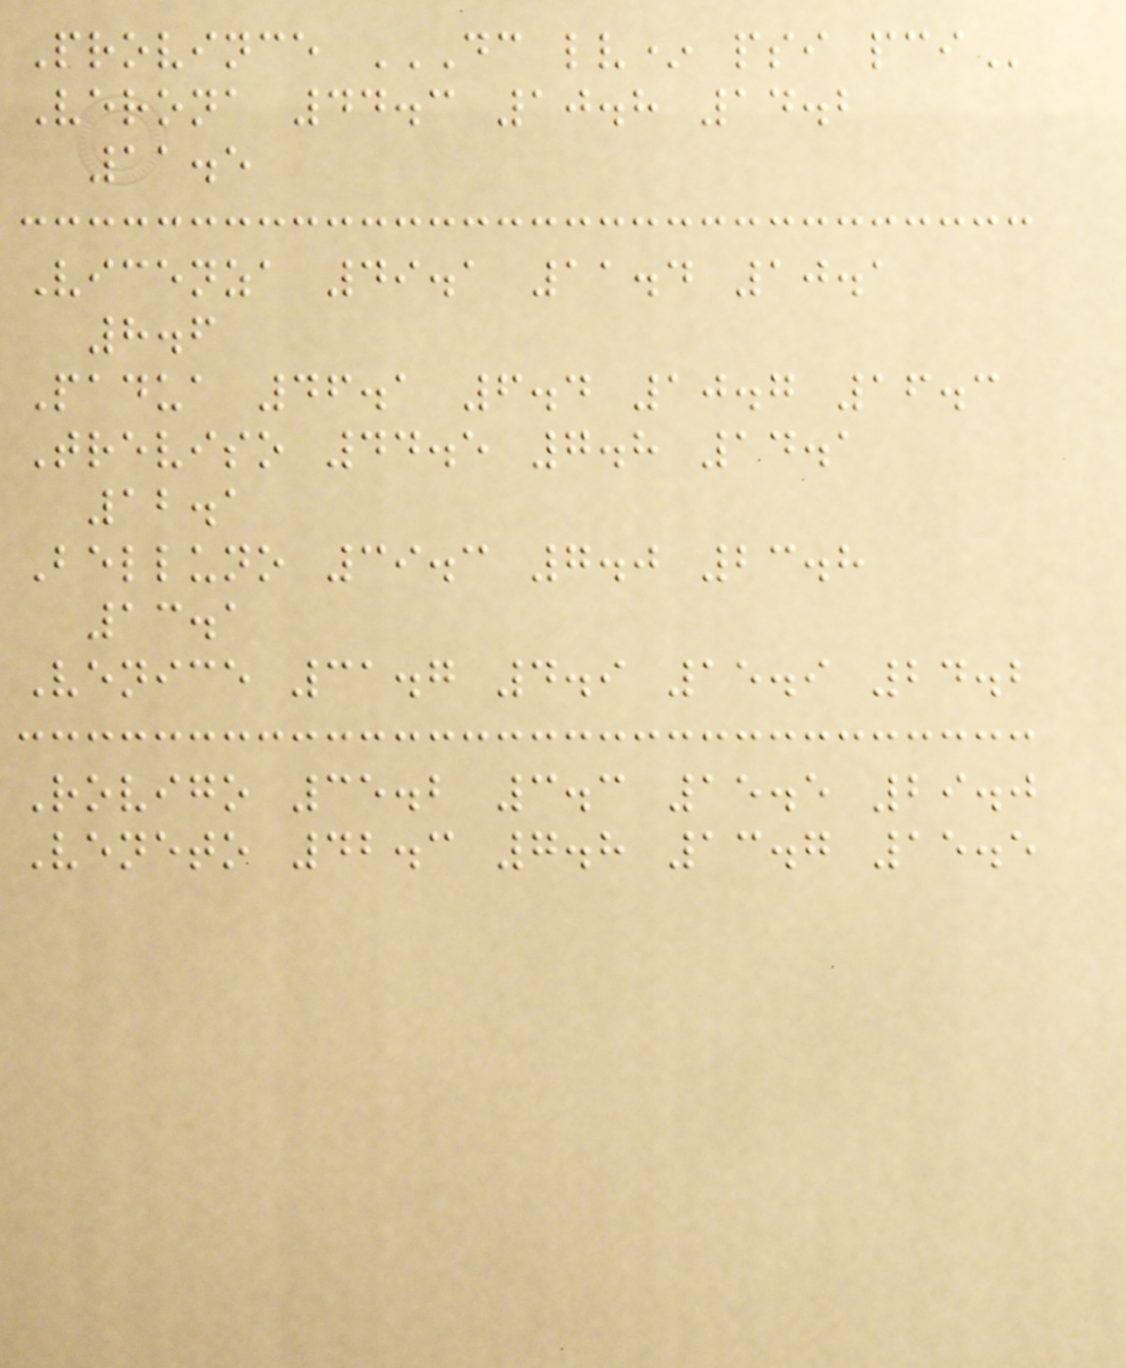Province DC LV* PSI PCI
Verona 44.3 10.8 14.2
11.5
Vicenza 49.1 11.4 10.1
8.6
Padua 46.1 6.4 10.7 16.3
Treviso 44.5 7.8 14.1
12.1
Belluno 39.3 7.0 23.8
13.1
Venice 31.7 4.9 15.9 24.2
Rovigo 35.2 3.3 15.5 29.0
Veneto 42.3 7.8 13.7 15.5
